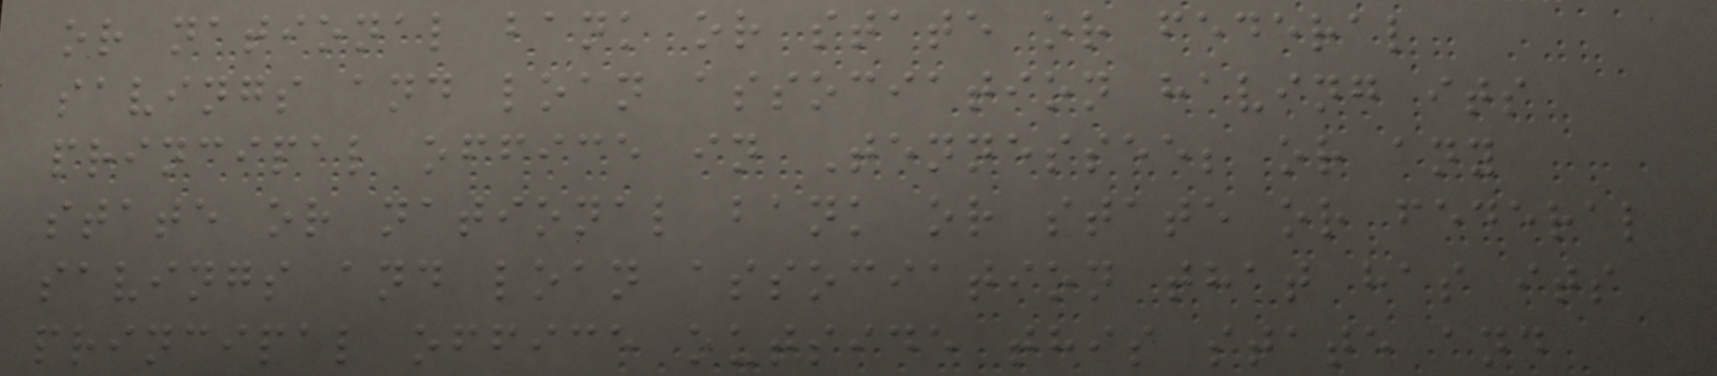or national bank or state or federal
savings and loan association having its
principal office in Tennessee; or any
state or national bank or state or federal
savings and loan association that has its
principal office outside this state and
